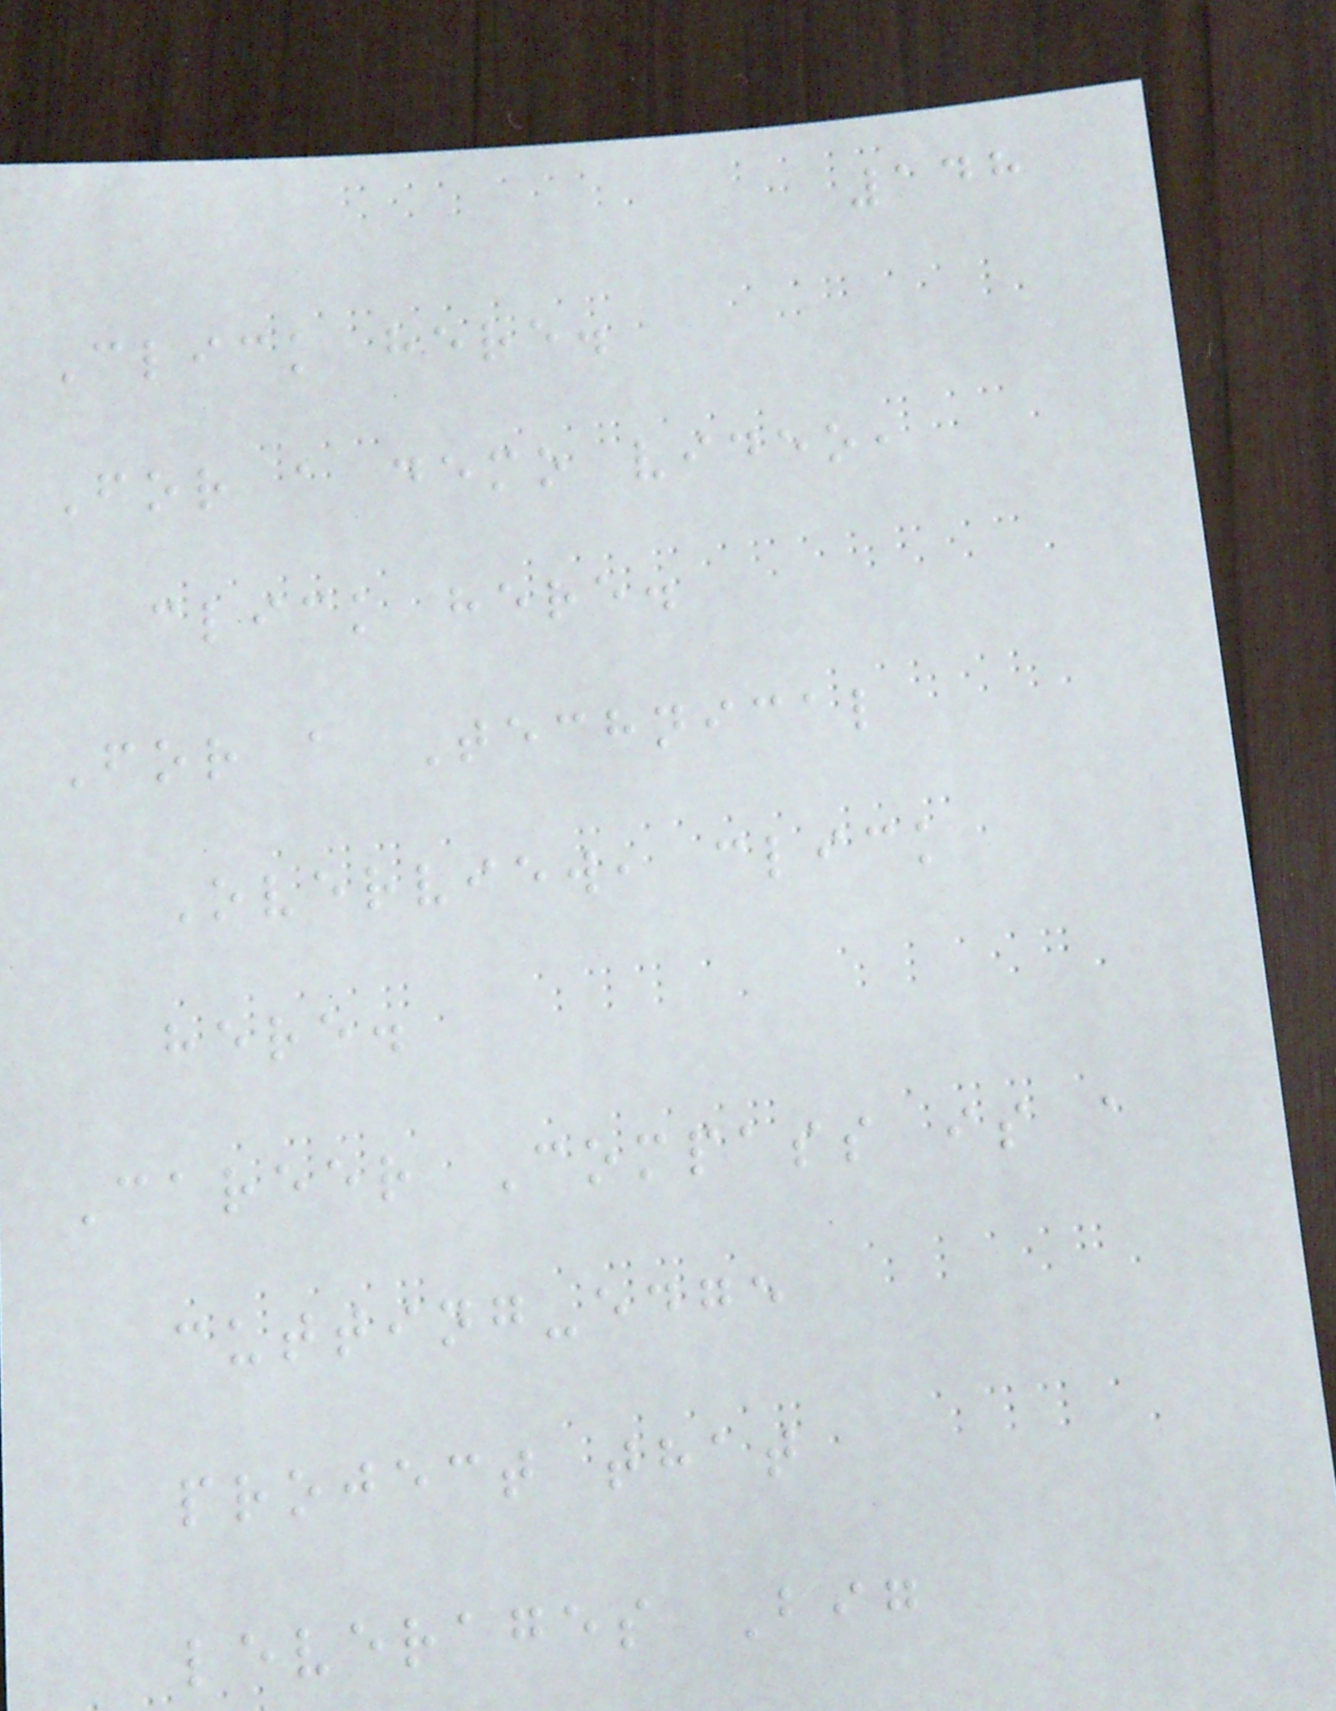148
Click here.
For a demo video,
click here.
For a Technical
Overview, click
here.
Career Compass is a
cutting-edge
project that
leverages Big
